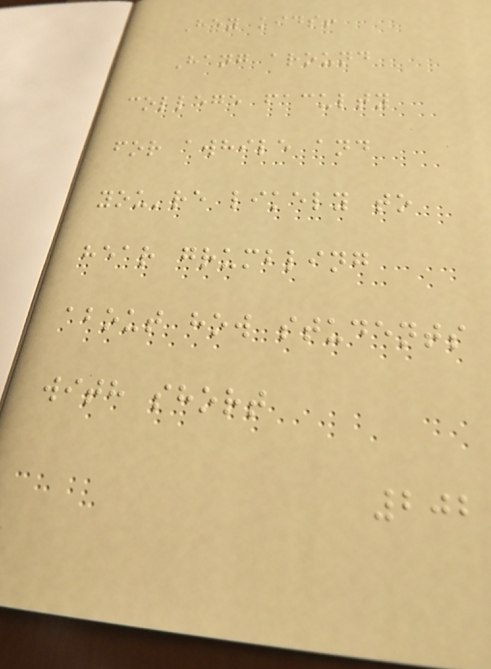Hey kids!
Hang around
college faculty
for awhile and
you're likely to
hear grumbling
about how students
with short
202
